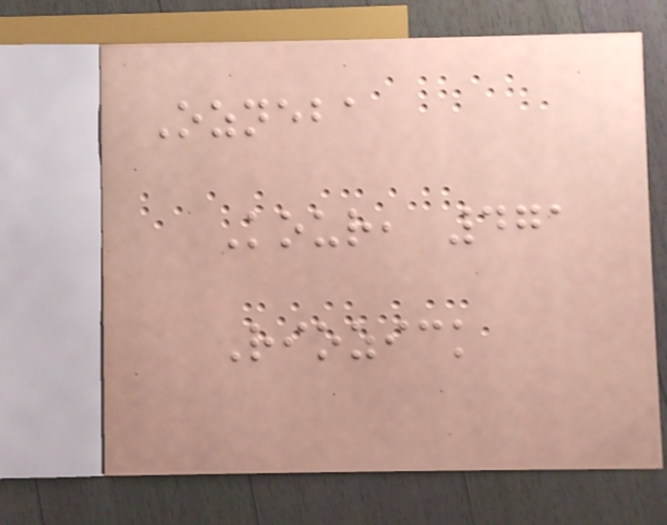Ozneba
Kour, 471
Riozick
